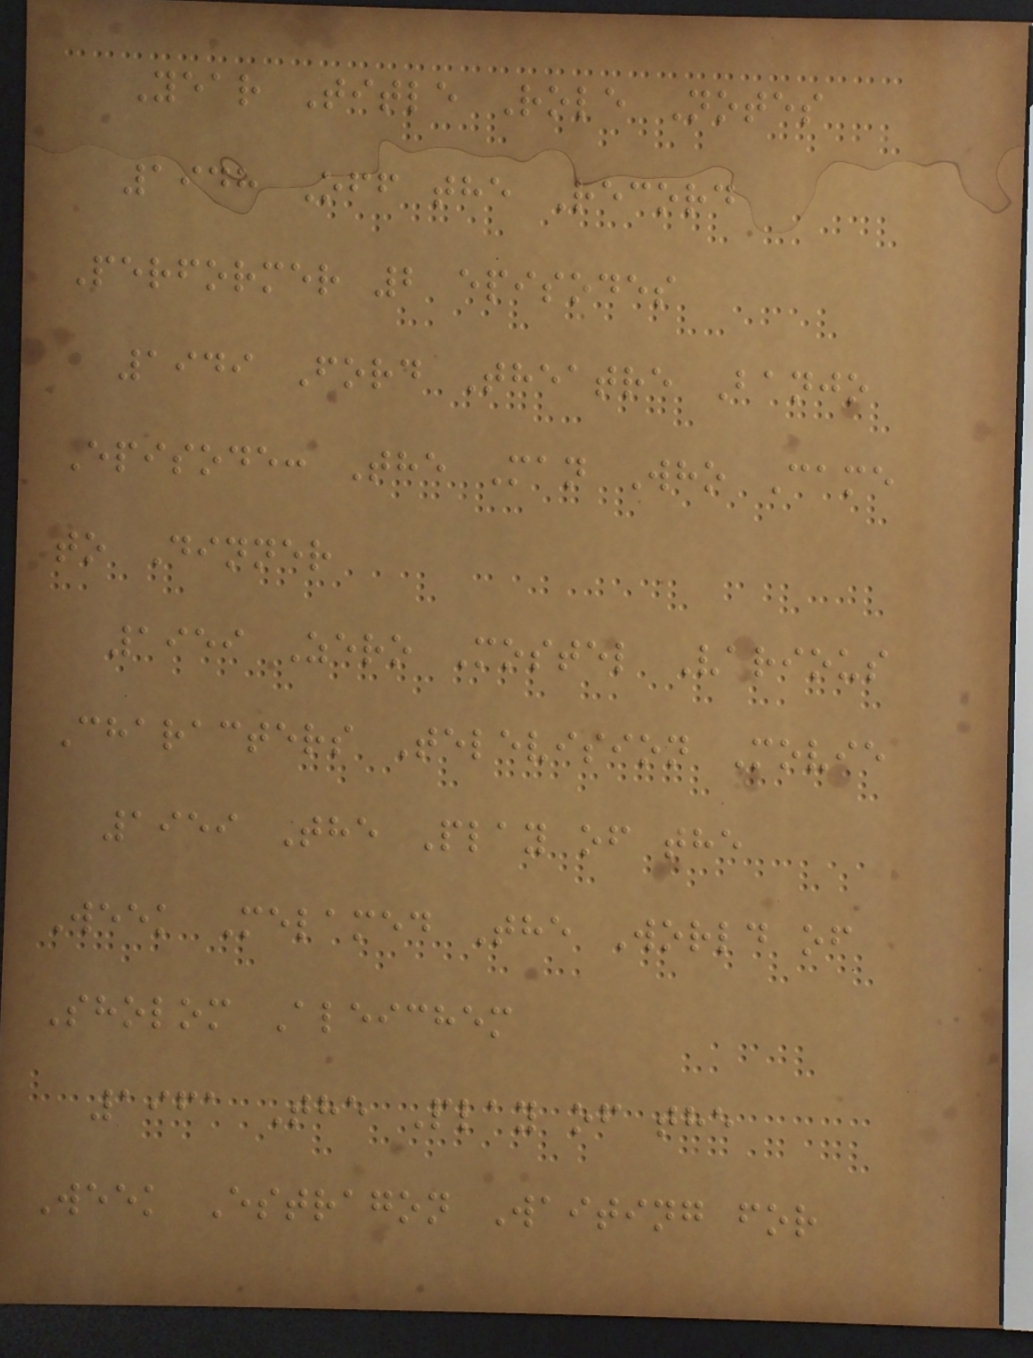Year Title Role Notes
1948 Off the Record
Performer 2 episodes
1949 Ford Theatre Banjo
Episode: The Man Who Came
to Dinner
1959 Zero Mostel Various
Characters Television Movie
1959 The Play of the
Week Melamed The World of
Sholom Aleichem
1961 The Play of the
Week Estragon Waiting for
